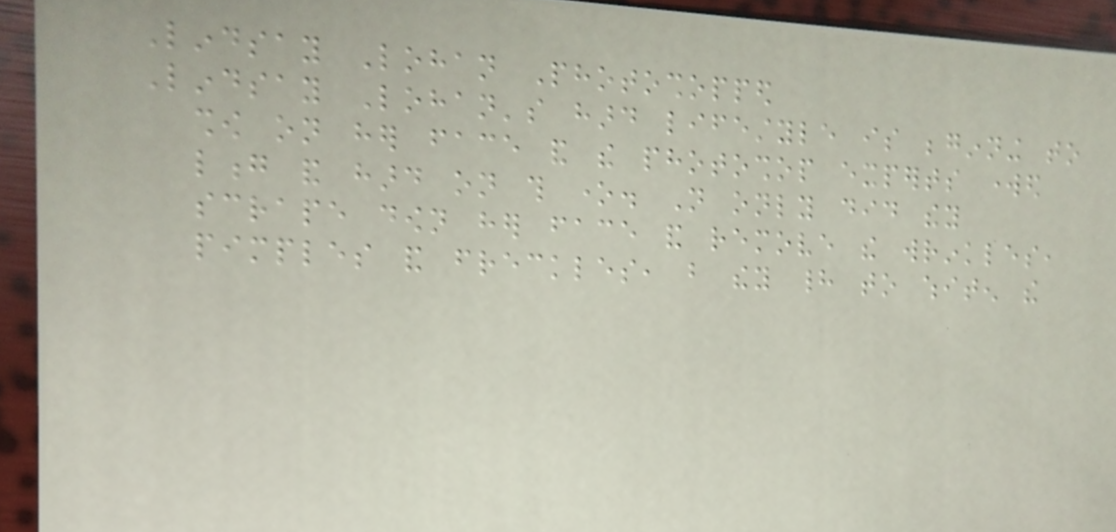Lindsay Lohan Photoshopped
Lindsay Lohan's hard lifestyle is beginning to
show on her face and the photoshop experts worked
long and hard on this one. Not only did they
scrape down her face and remove the wrinkles,
pimples and freckles, but they had to whiten the
